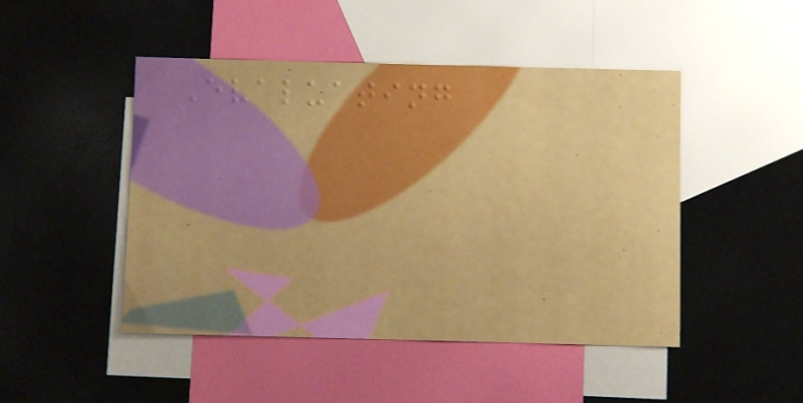Evaluating
